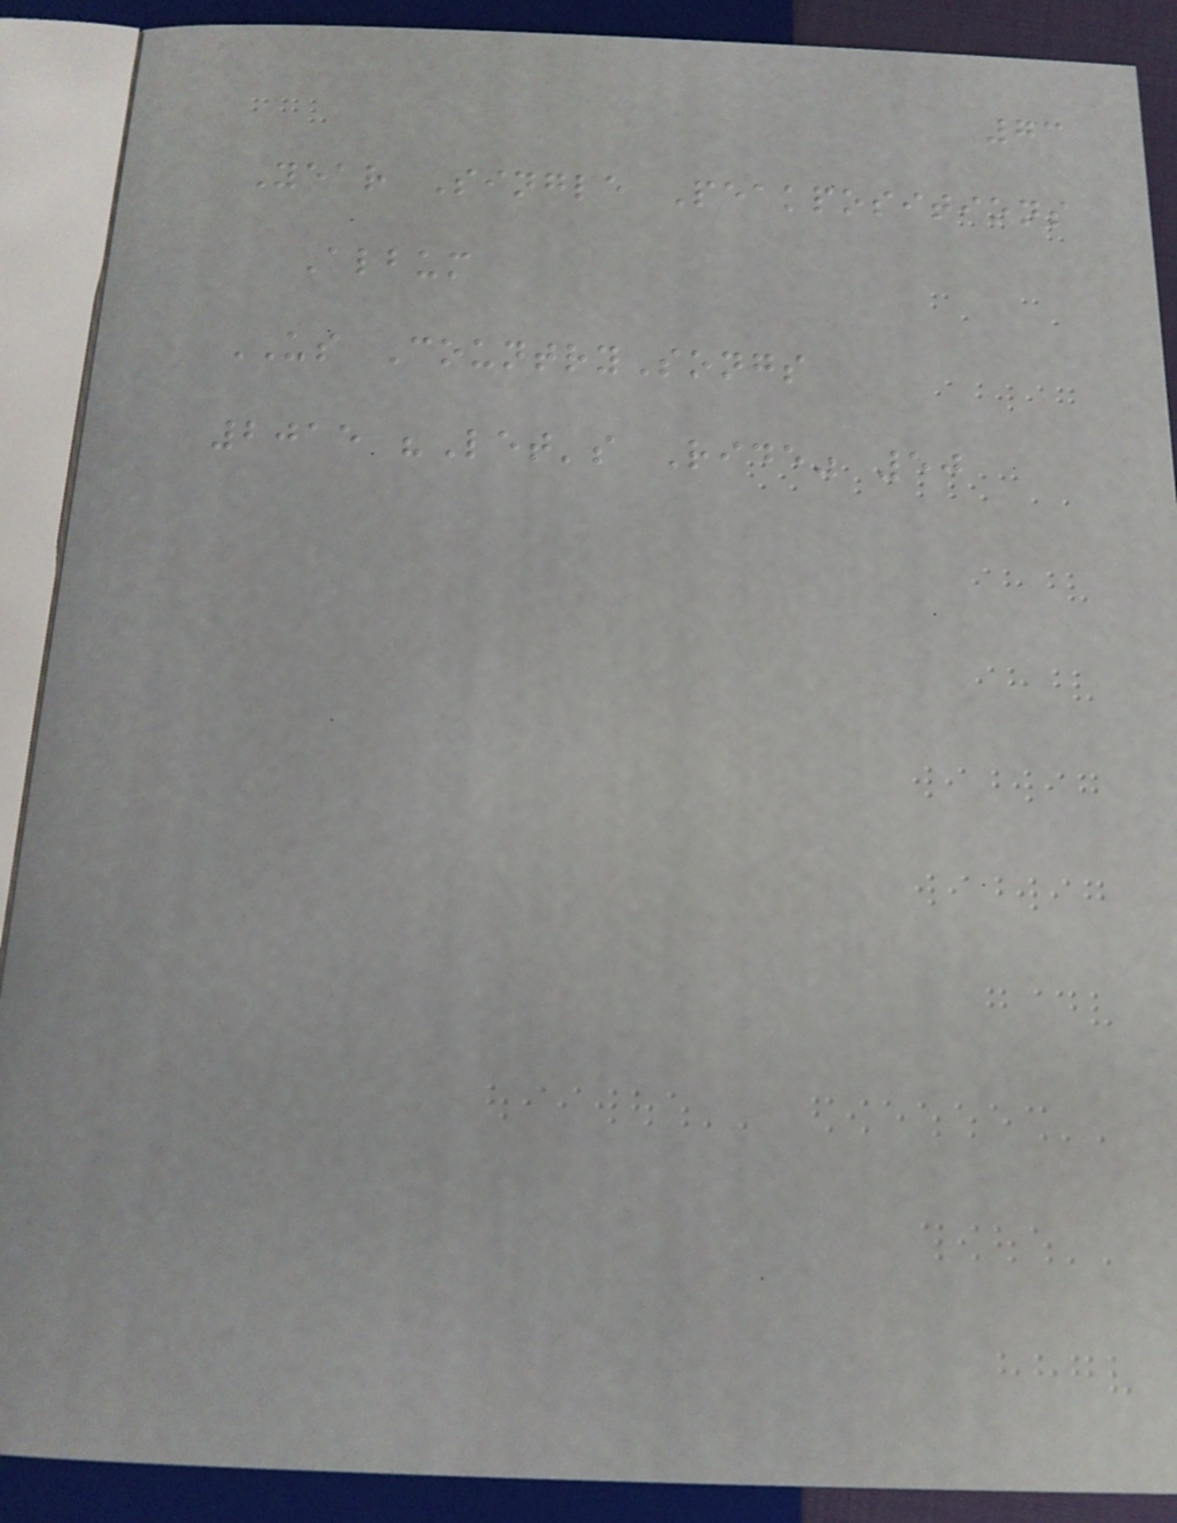73
Year Single Peakpositions
Album
US CountrySongs
2015 "Let's Ride" 50
